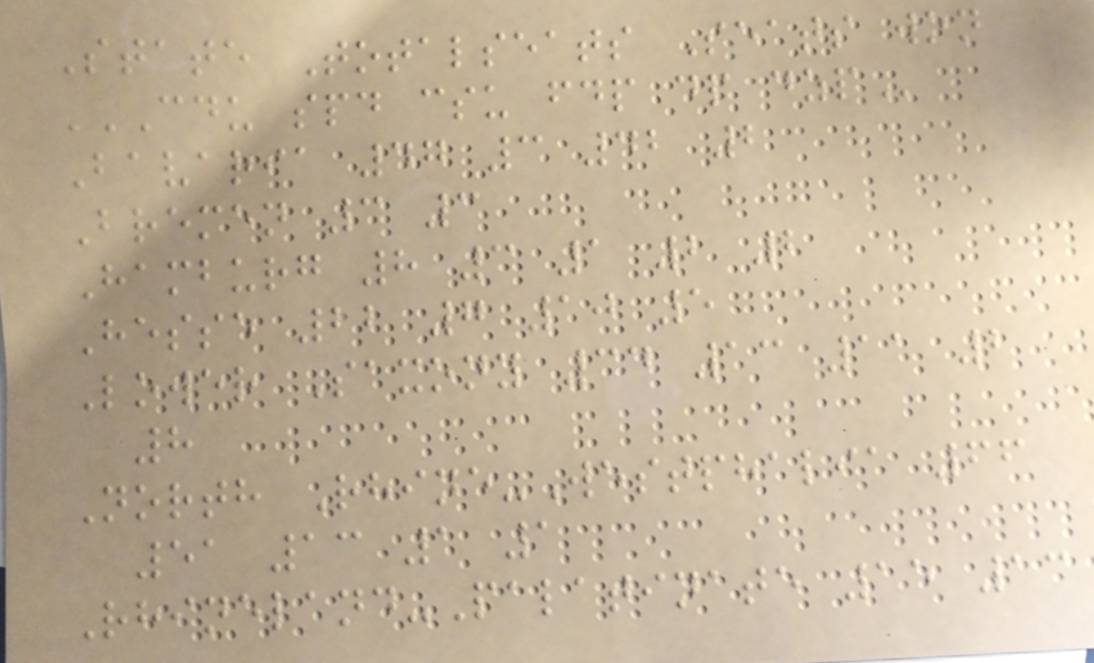State Totalseats Seats won
CDU SPD CSU FDP DP DZP
Bavaria 47 3 42 2
Bremen 3 3
Hamburg 8 3 1 2 2
Hesse 22 7 10 5
Lower Saxony 34 13 11 2
8
North Rhine-Westphalia 66
51 13 1 1
Rhineland-Palatinate 15 13
